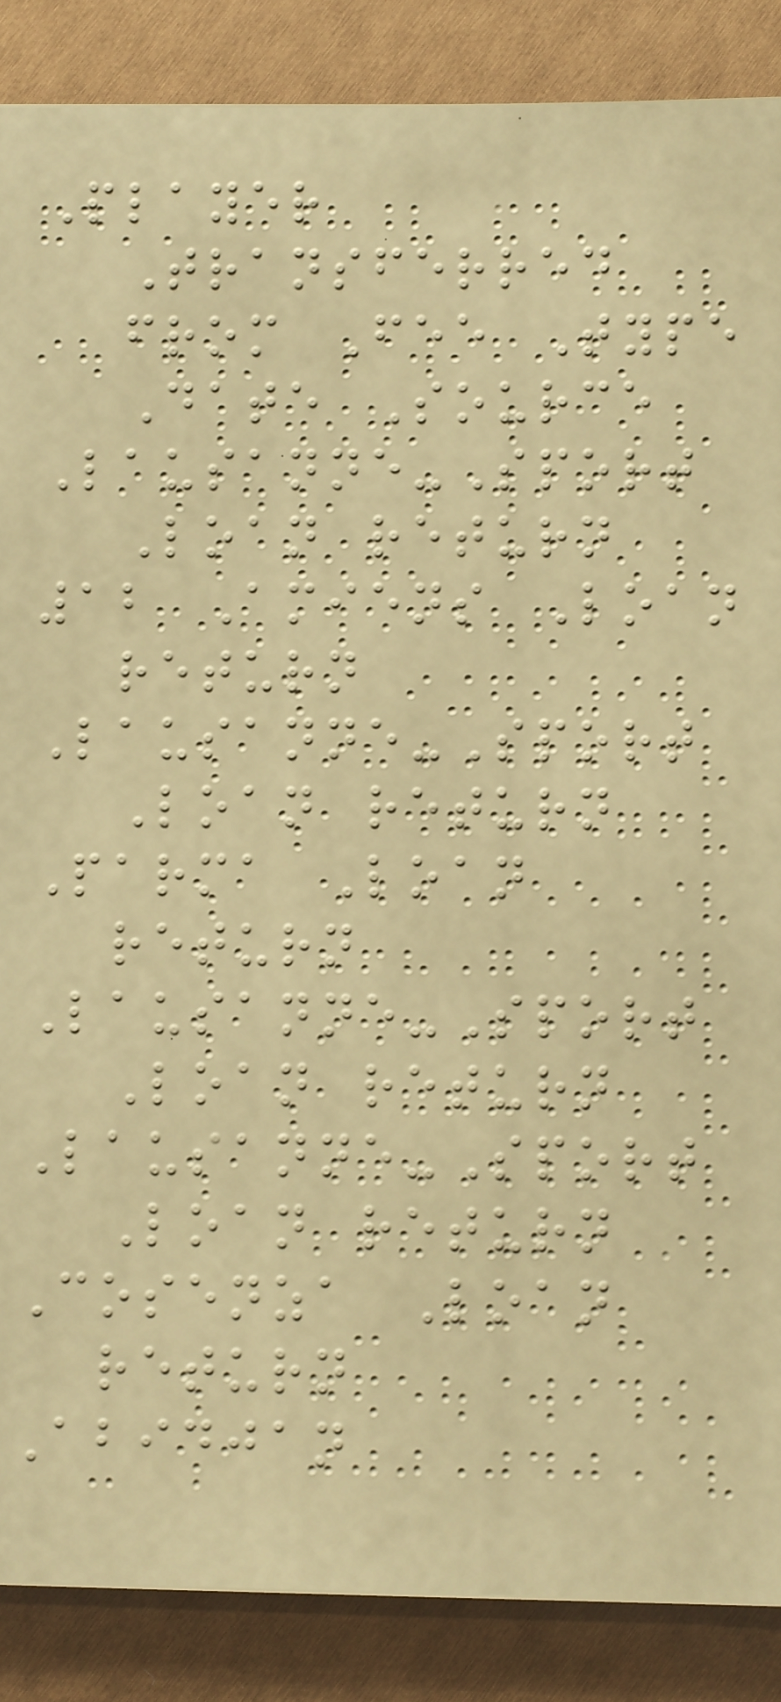Player
Transferred
from Fee Type
Date Source
Lausanne-Sport
Loan return
12 Amiens Loan
return
Lausanne-Sport
Loan return
Parma Loan
return
Lausanne-Sport
Loan return
Lausanne-Sport
Loan return
Cosenza Loan
return
Abidjan
